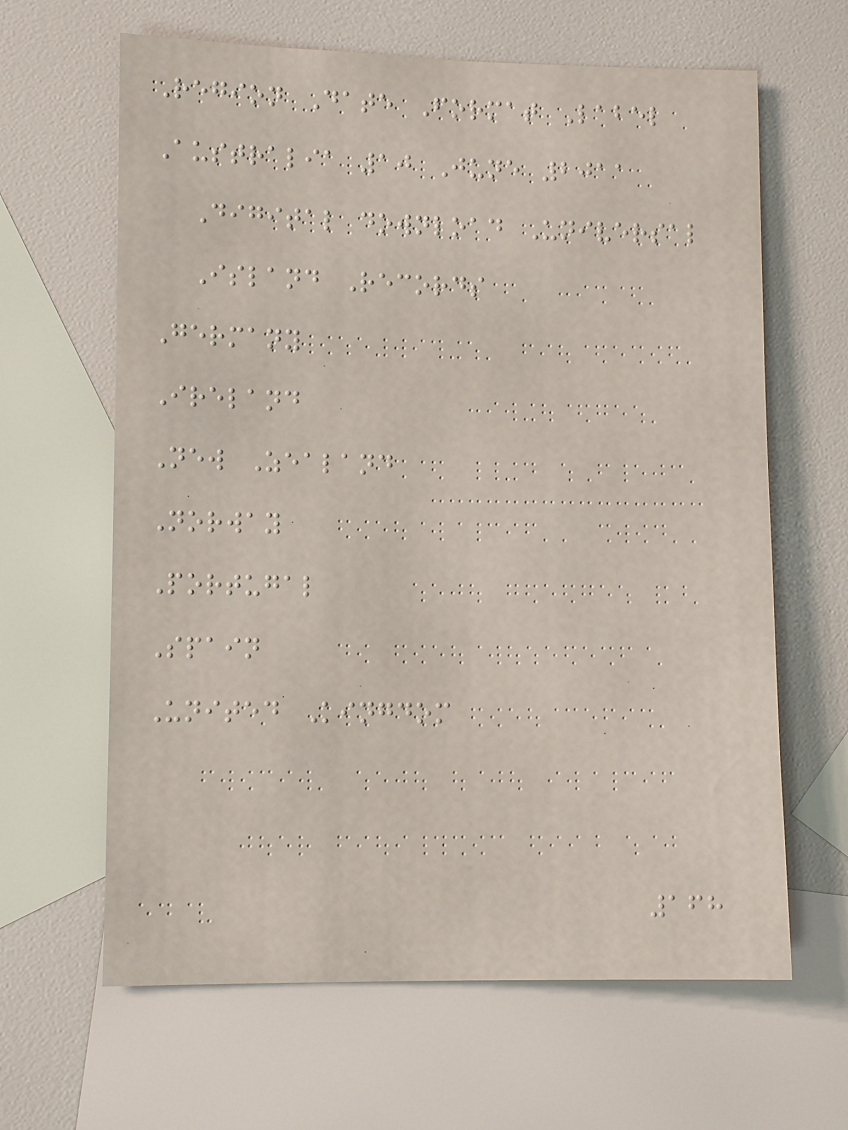Region Date Format Label
Australia 10 June 2011
Digital download Universal
Island Records
Germany
Ireland
New Zealand
Norway
Portugal
Spain
United Kingdom
168
